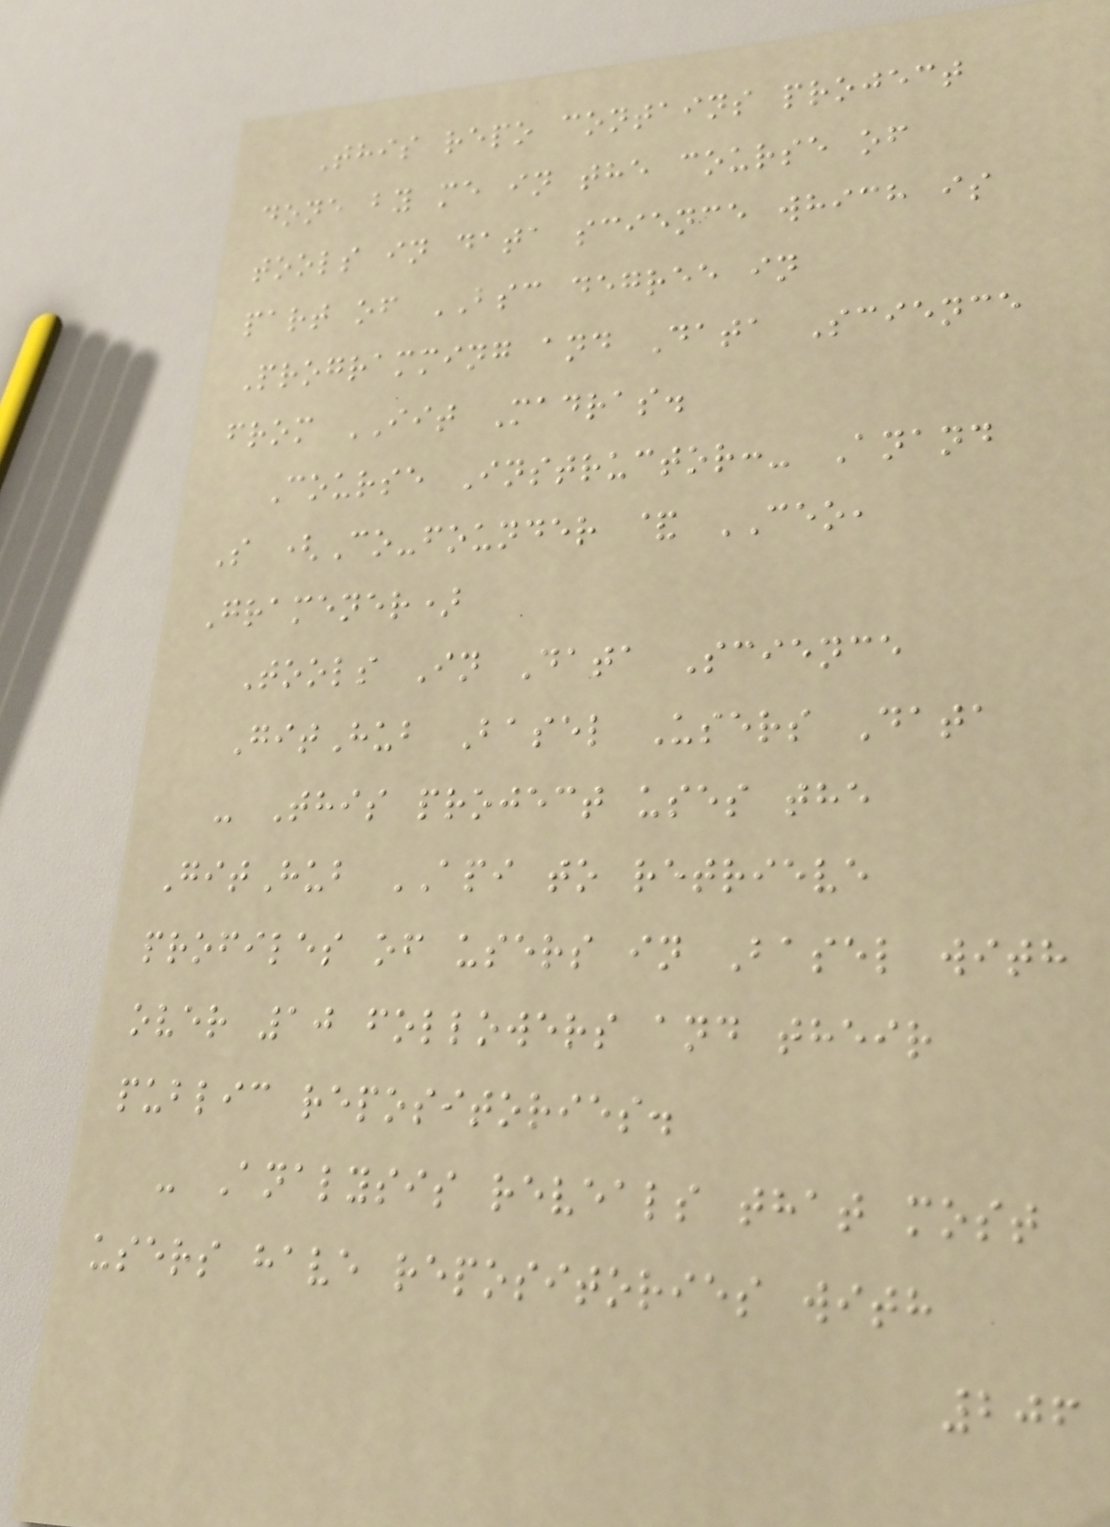This repo contains project
done by me in the course of
tools in data science which is
part of BSC degree in
Programming and Data Science
from IIT Madras.
Course Instructor:- Anand
S (Co-founder & CEO,
Gramener)
Tools In Data Science
GitHub Basel Users Data
- This project uses the
GitHub API to retrieve
profiles of users in Basel with
over 10 followers and their
public repositories.
- Analysis reveals that most
users have repositories with
206
